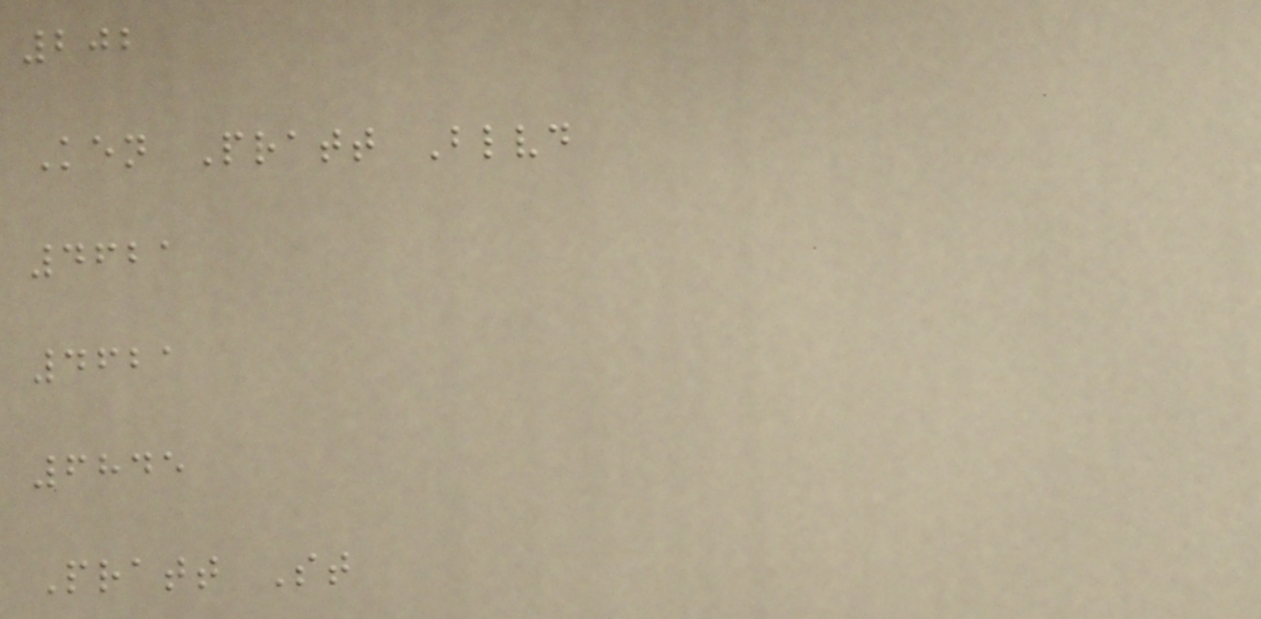202
Ken Pratt Blvd
4621
4621
6845
Pratt St
